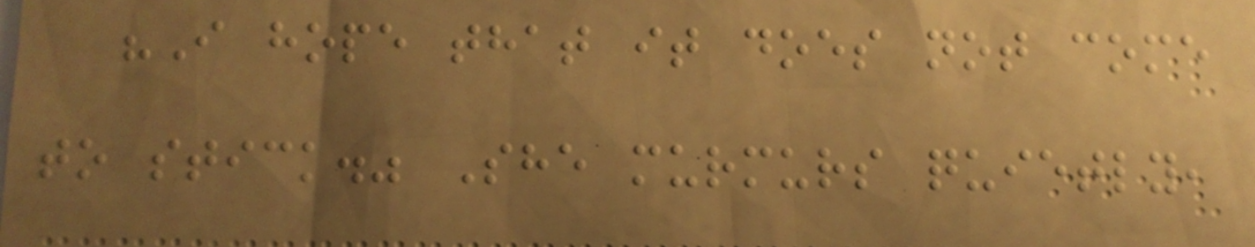"I hope that it does not come
to stick." She murmurs quietly,
